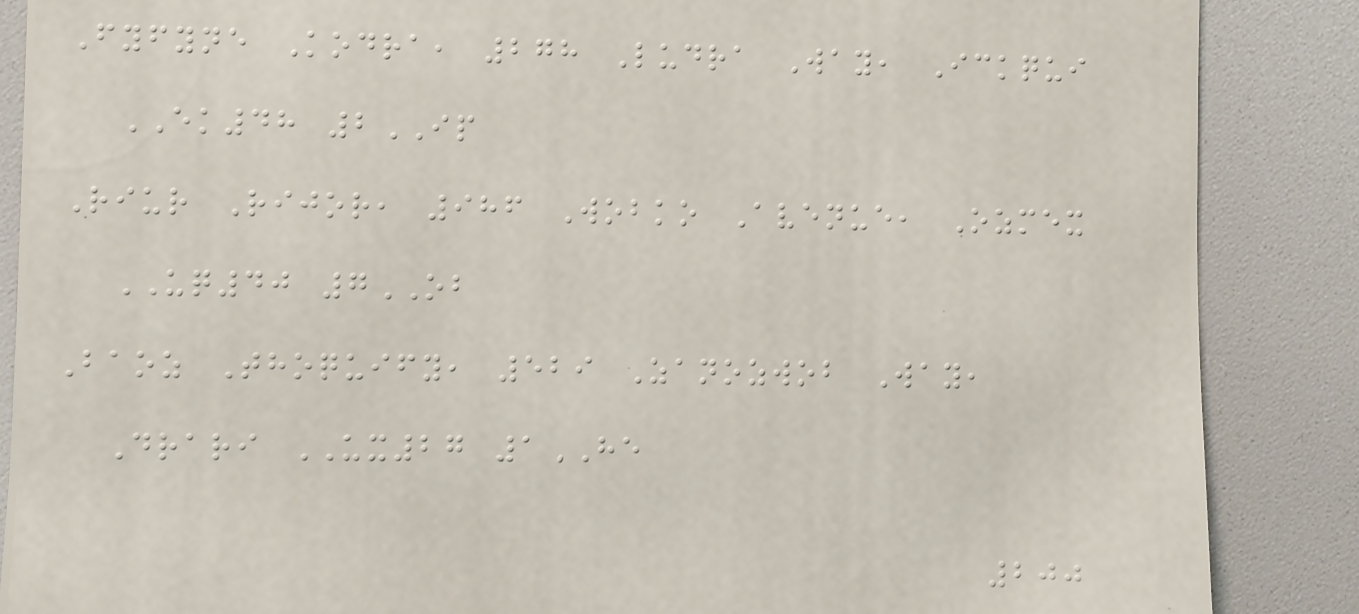Fyfyne Kodra, 278 Ludra Way, Ickqui
EK48 2IP
Riur Rijor, 986 Wobko Avenue, Ozmex
UQ40 7OB
Baoz Thoquify, 529 Zanozwob Way,
Drari UX27 1HE
200
